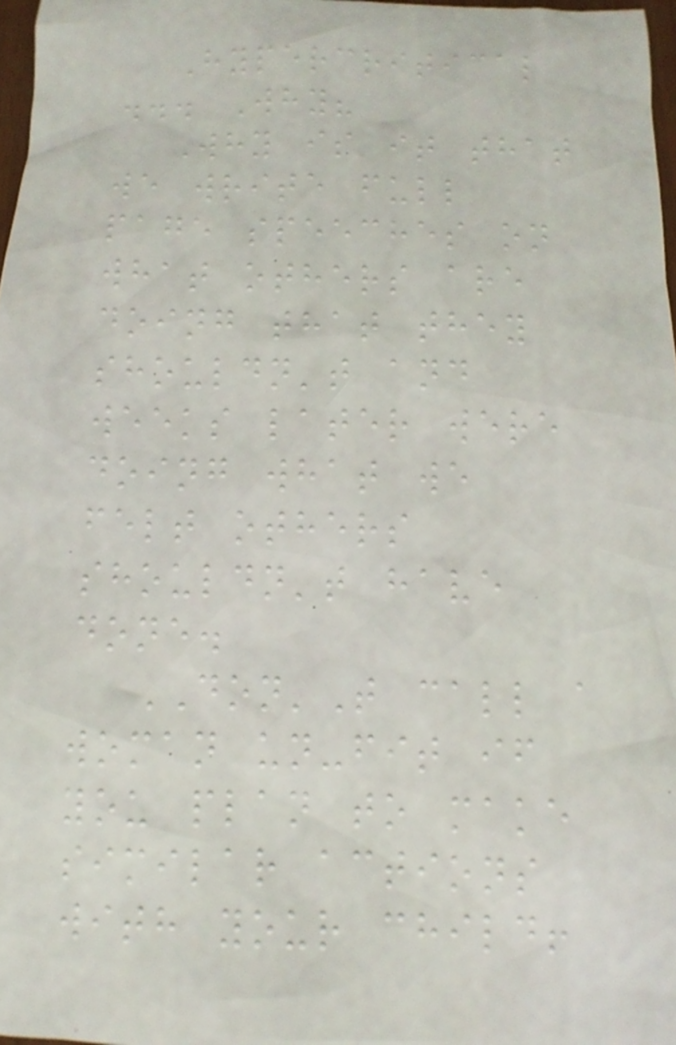Hypercritical
... Why?
Why is it that
we write full
page speeches on
what others are
doing that they
shouldn't and
weeks later were
doing what we
felt others
shouldn't have
done.
DON'T call a
woman un-fit if
you plan to make
similar actions
with your child!
